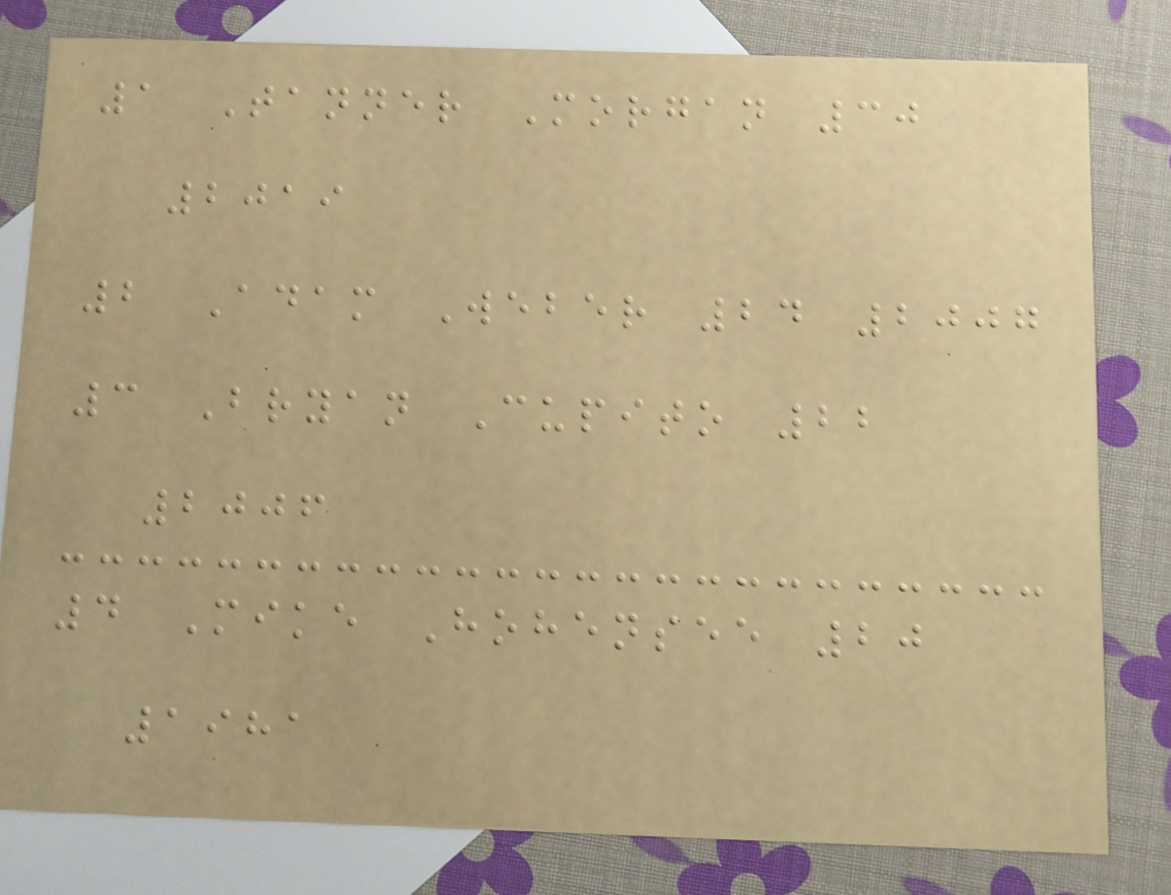1 Tanner Morgan 30
2019
2 Adam Weber 24 2007
3 Bryan Cupito 22
2006
4 Mike Hohensee 20
1981
